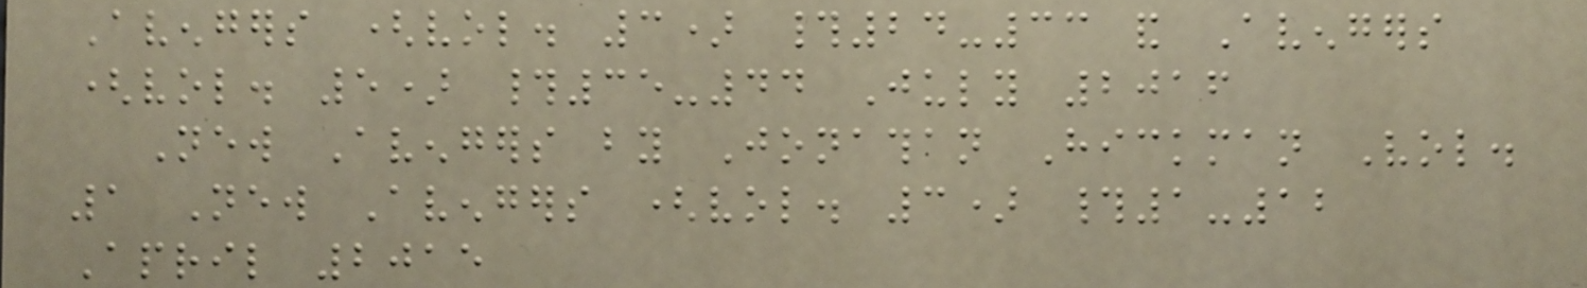Avengers (vol. 3) #24-33 and Avengers
(vol. 5) #35-44 July 2016
New Avengers by Jonathan Hickman Vol.
1 New Avengers (vol. 3) #1-12
April 2015
